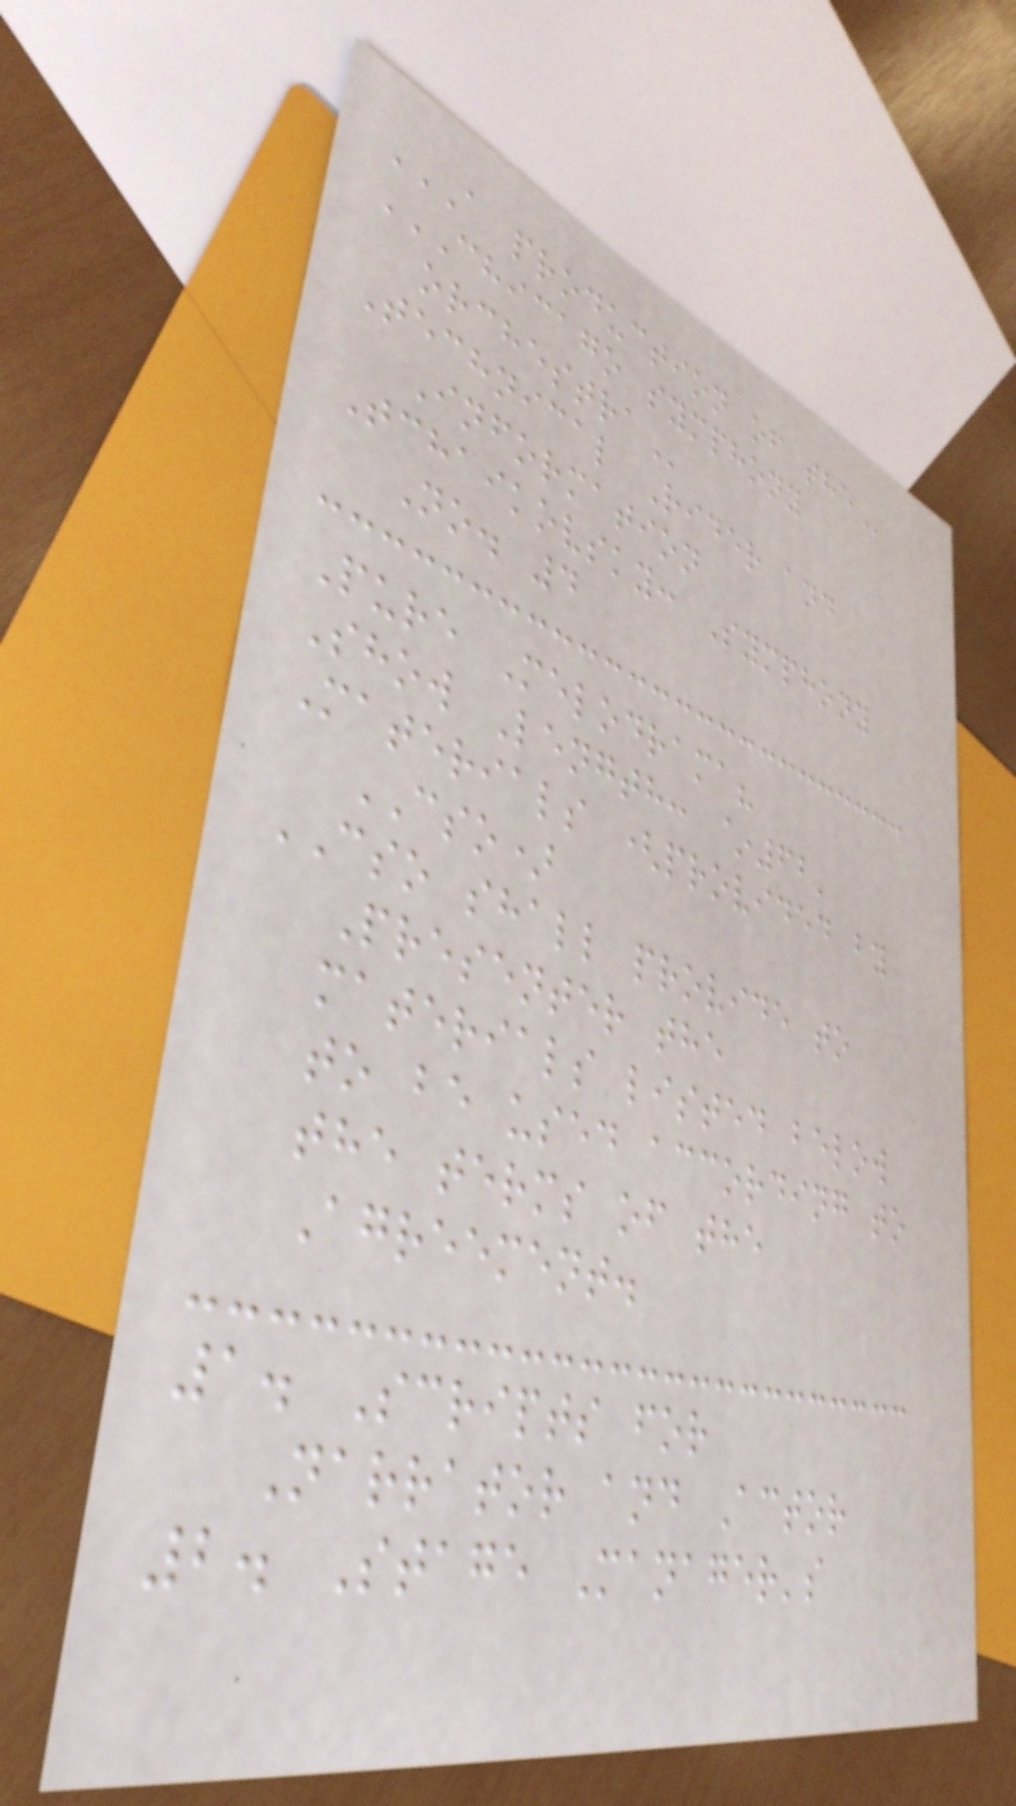A PRODUCTION OF THE
CHICAGO SYMPHONY
ORCHESTRA
Technical Rider and
Information
Tchaikovsky: Symphony
No. 4
Pure Melodrama?
Show Length: ~62'
Materials (provided by
CSO)
CSO shall provide to
Presenter the
materials listed below
to be used according to
the terms of the
Agreement.
1. Scripts for
Narrator and Actor
2. Stage Manager's
